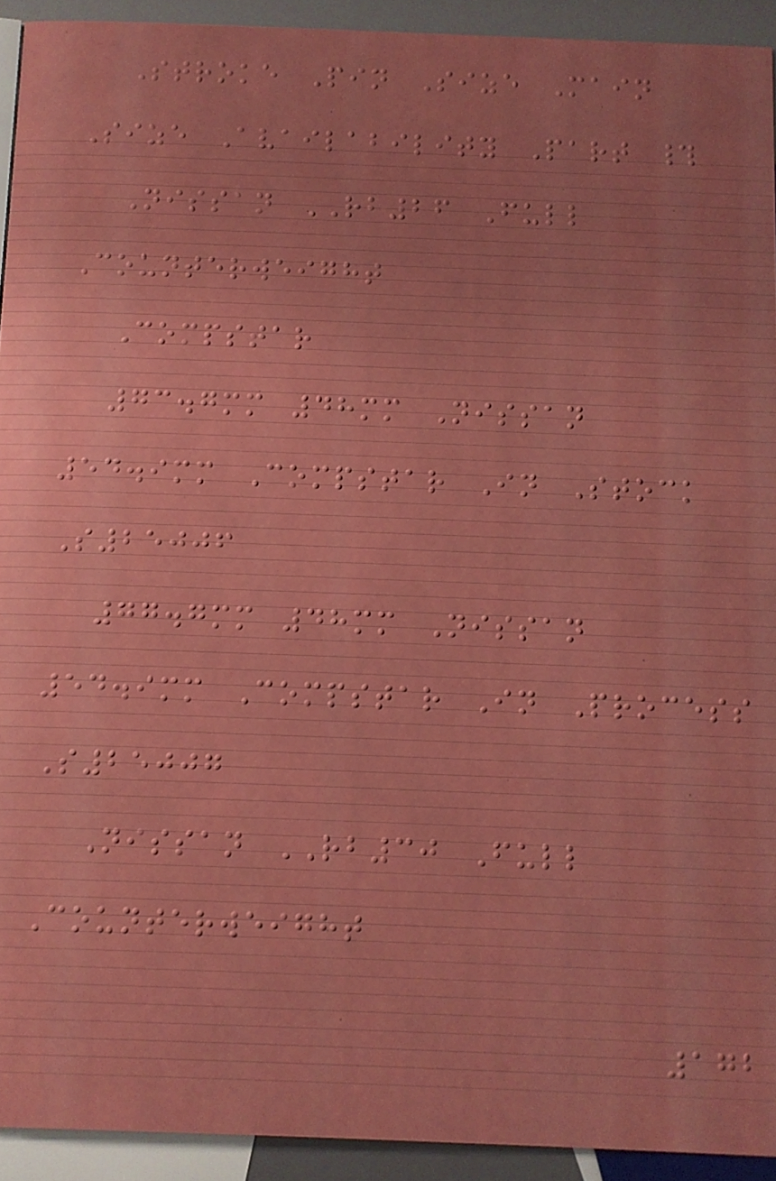Stroke Pin Size Main
Size Availability Part #
Nissan RB26 Full
Counterweight
Compstar
73.7mm 48mm Nissan
54.9mm Compstar In Stock
S25006
77.7mm 48mm Nissan
54.9mm Compstar In Process
S25007
Nissan RB30 Full
Counterweight
172
